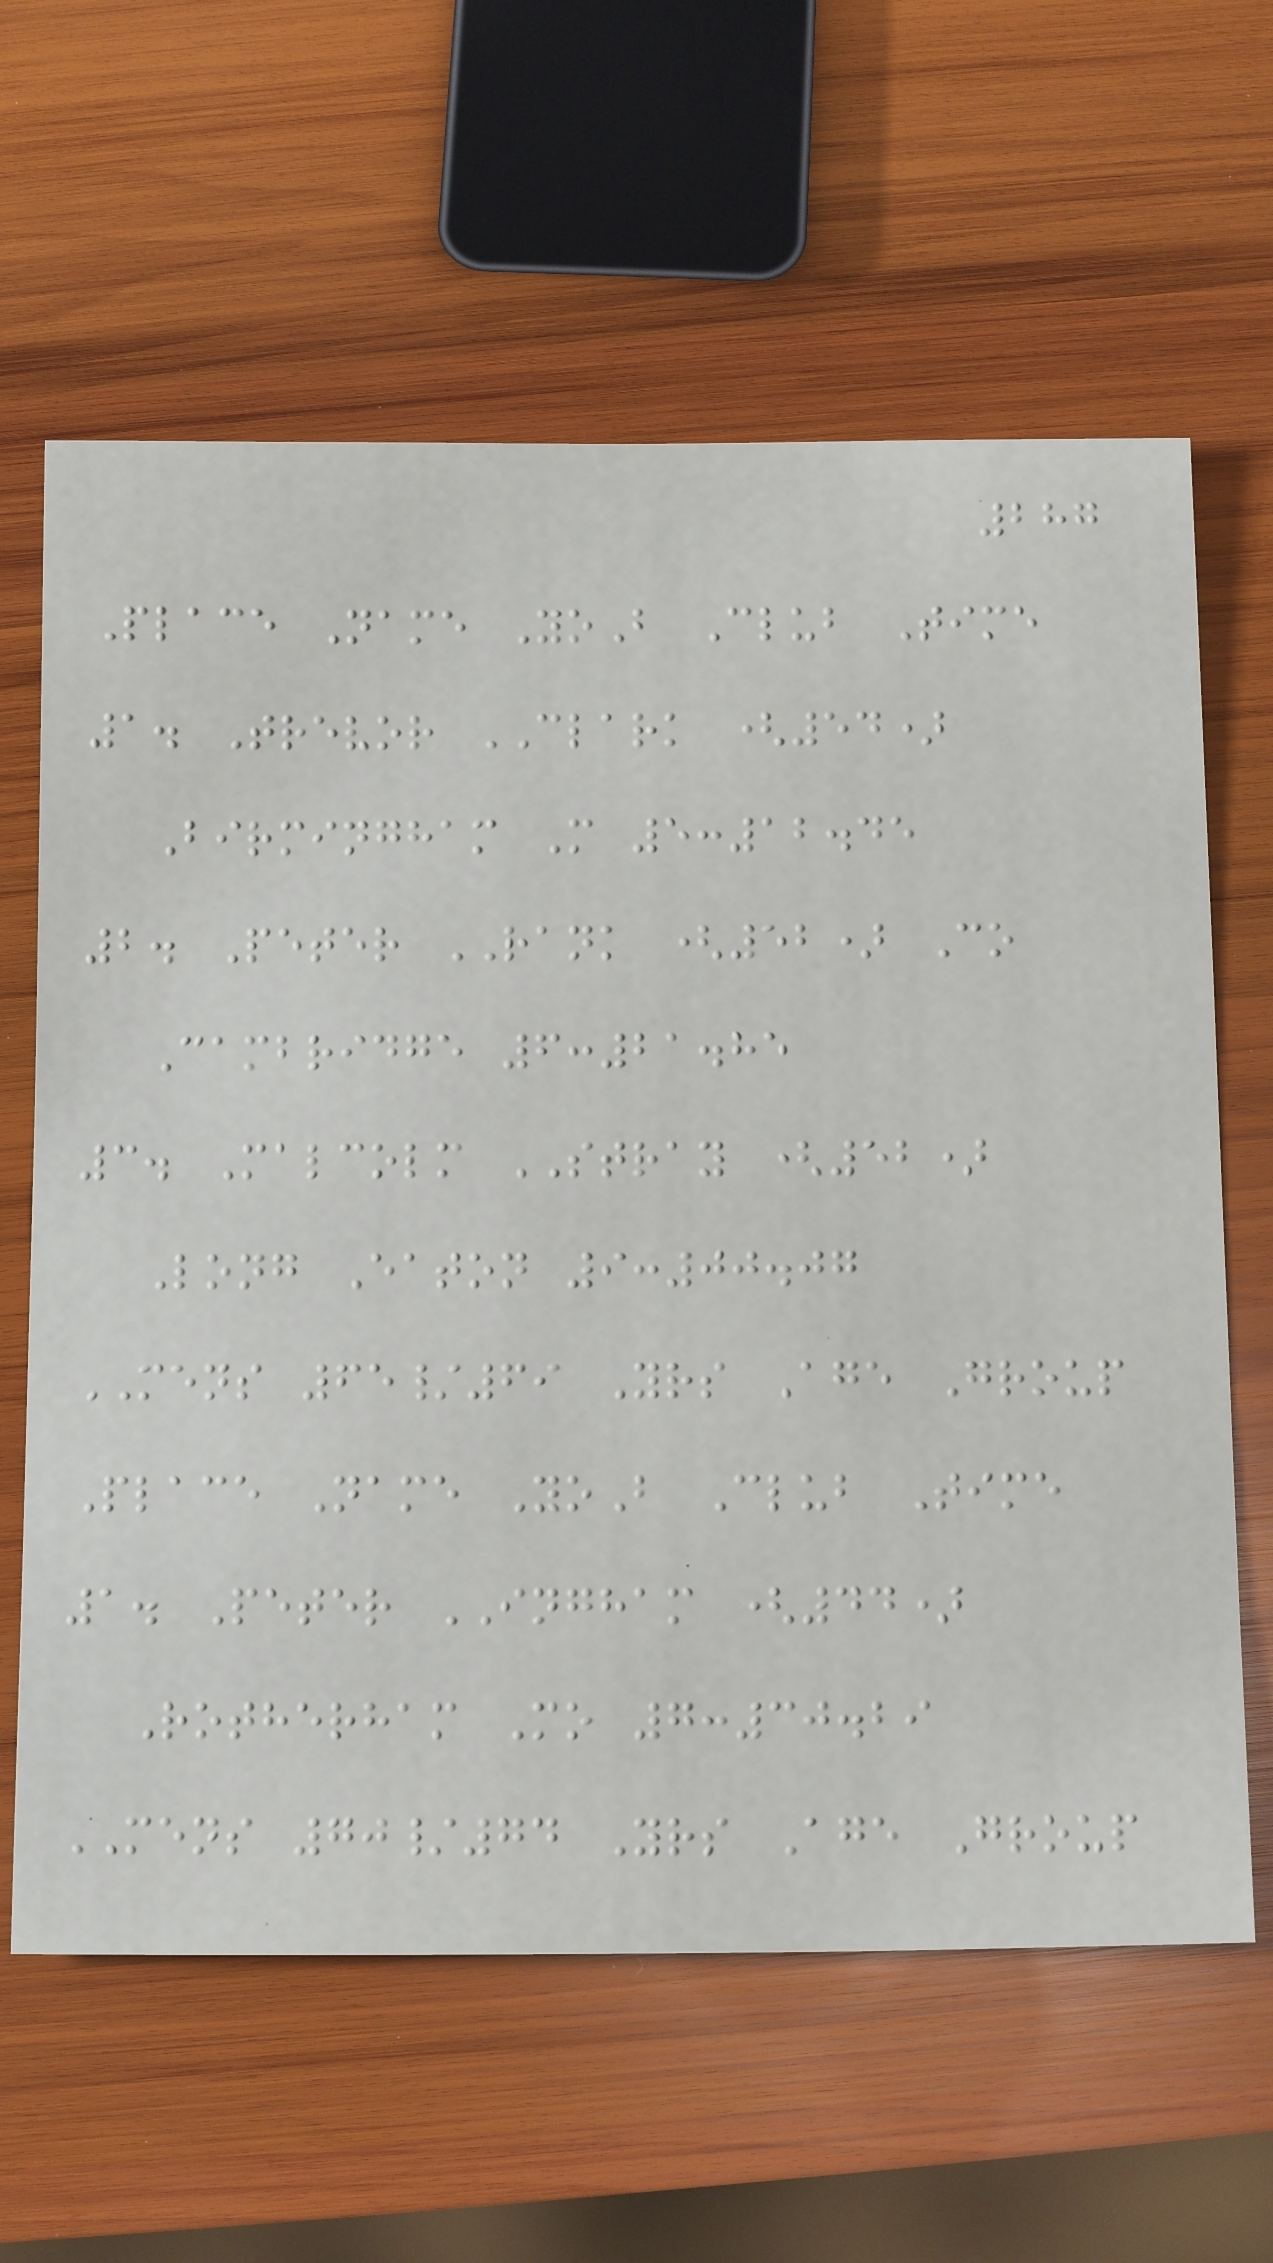287
Place Name YoB Club Time
1. Trevor CLARK (54)
Birmingham M 5:12.45
2. Peter RANK (52) Co
Cambridge 6:21.85
3. Malcolm STRAY (52)
Long Eaton 9:00.07
MENS 65/69 Yrs Age Group
Place Name YoB Club Time
1. Peter INGHAM (44)
Rotherham Mo 7:30.29
MENS 70/74 Yrs Age Group
